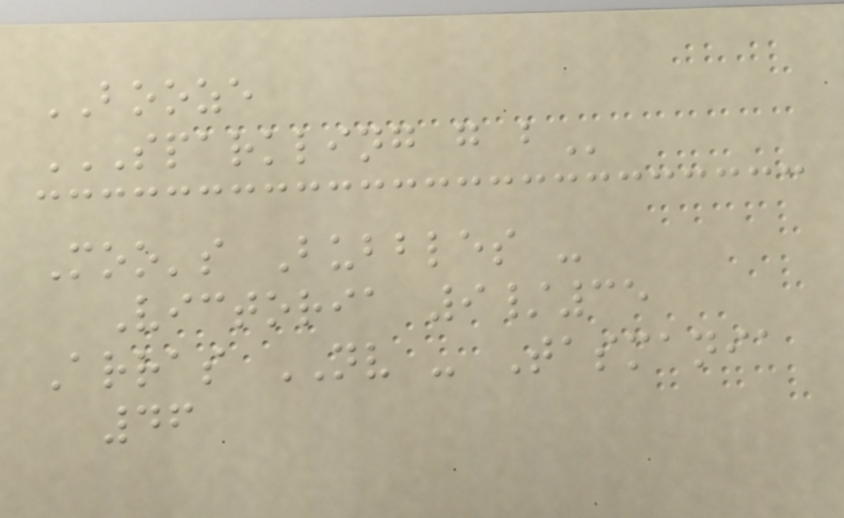BOOZE
SPARKLING G B
Moo's Bubbles -
Victoria 9/35
Arras NV - Tasmania
46
